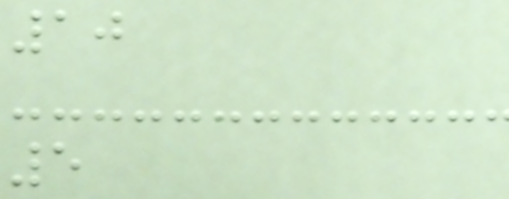10
5
